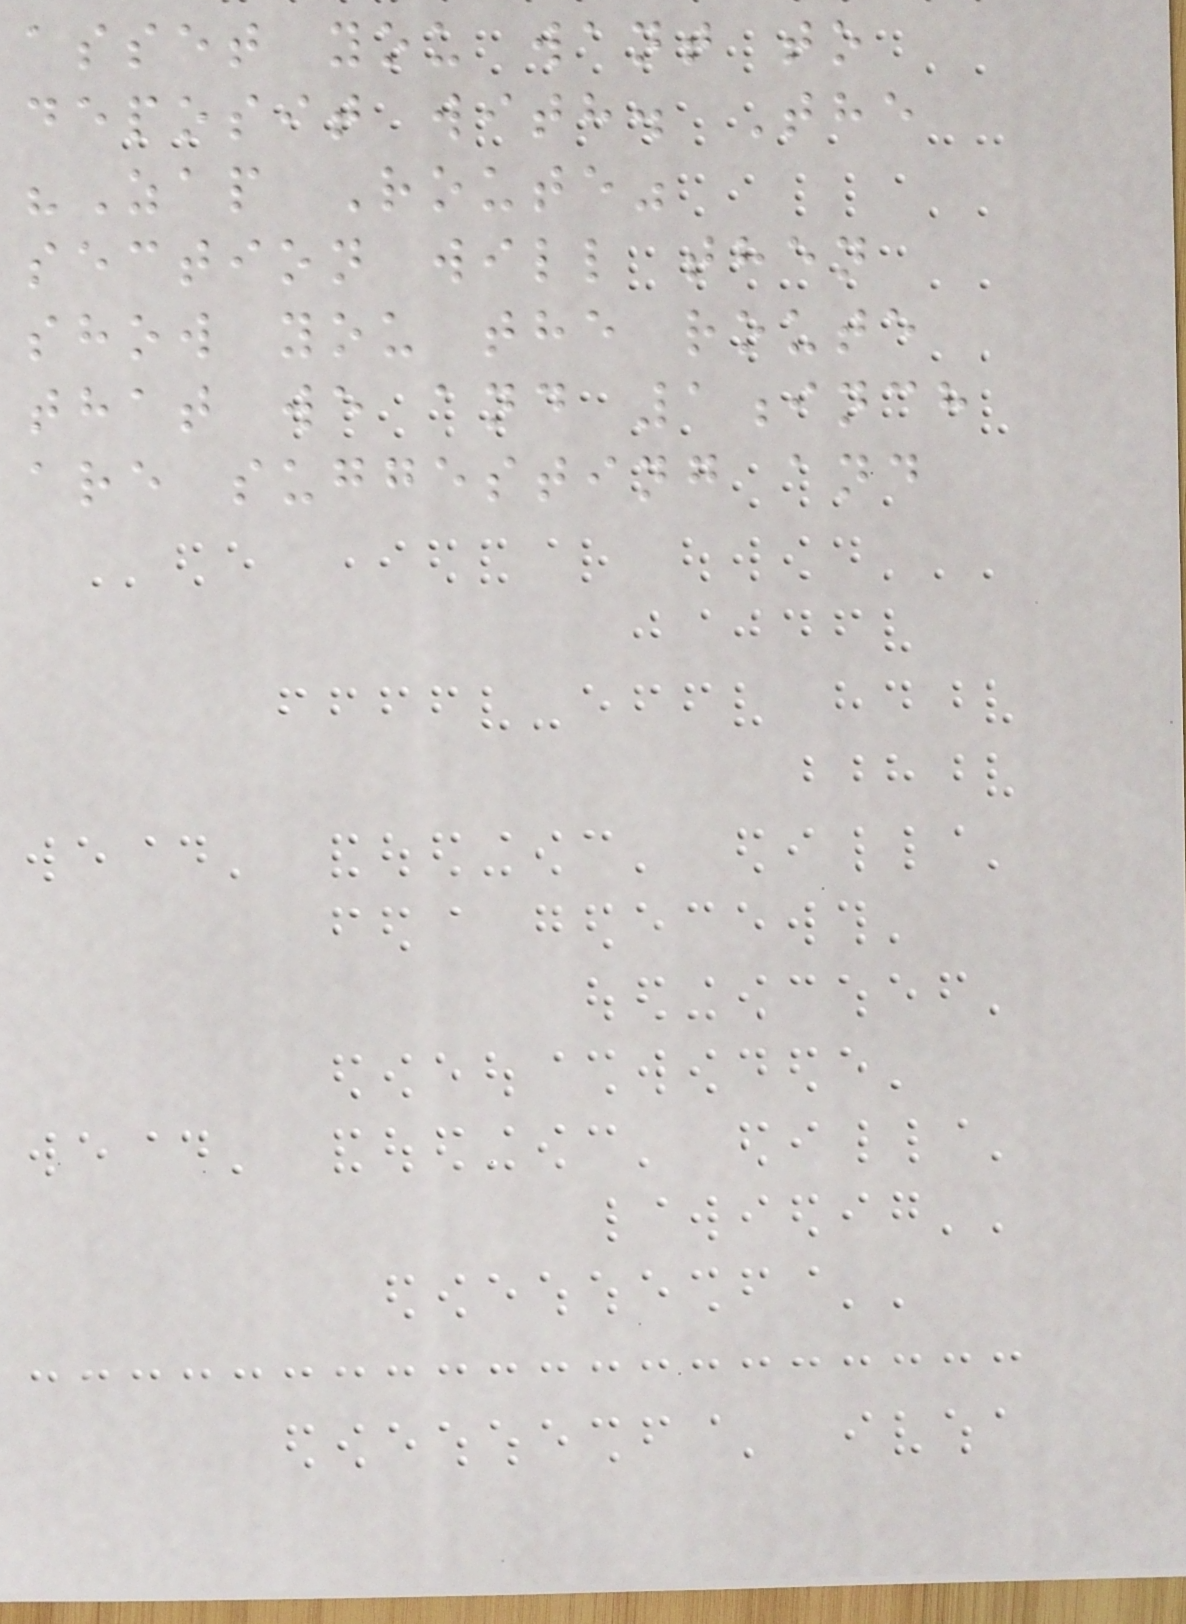asset you want to
deposit with. The
"Zap Route"
section will then
show you the route
that we and 1inch
are suggesting and
